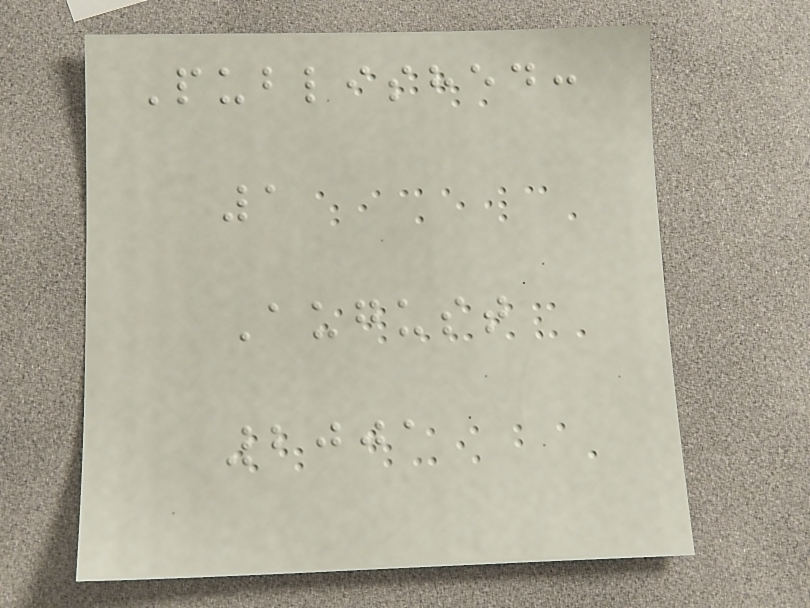Published:
1
August
2001
